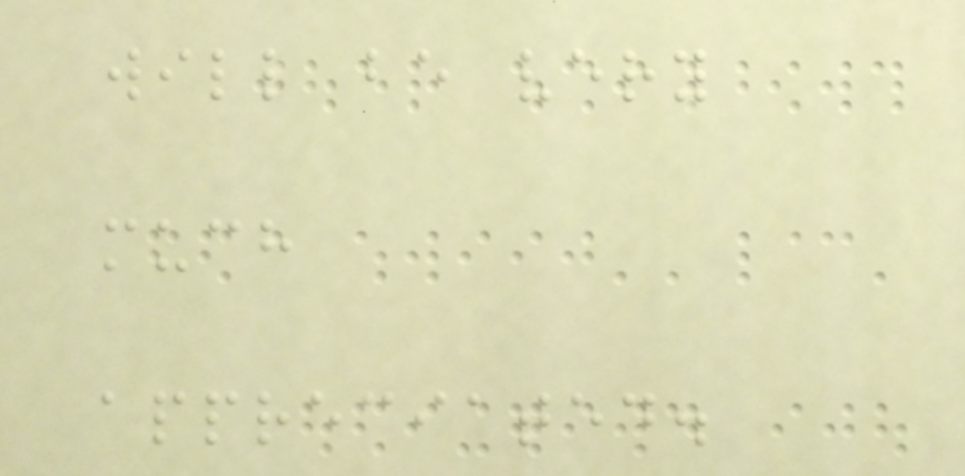will be very
much
appreciated.
